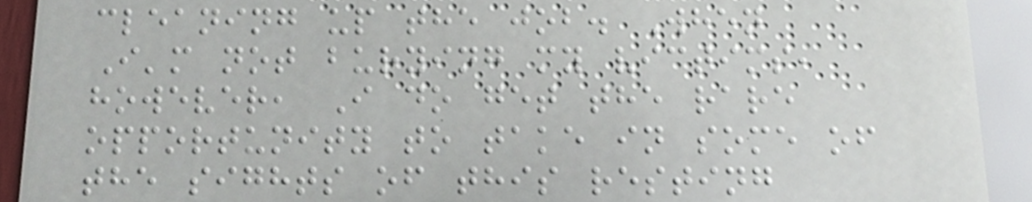cleaning up the job. When
I'm not burying my victims,
however, I do get the rare
opportunity to take in some of
the sights of this resting
